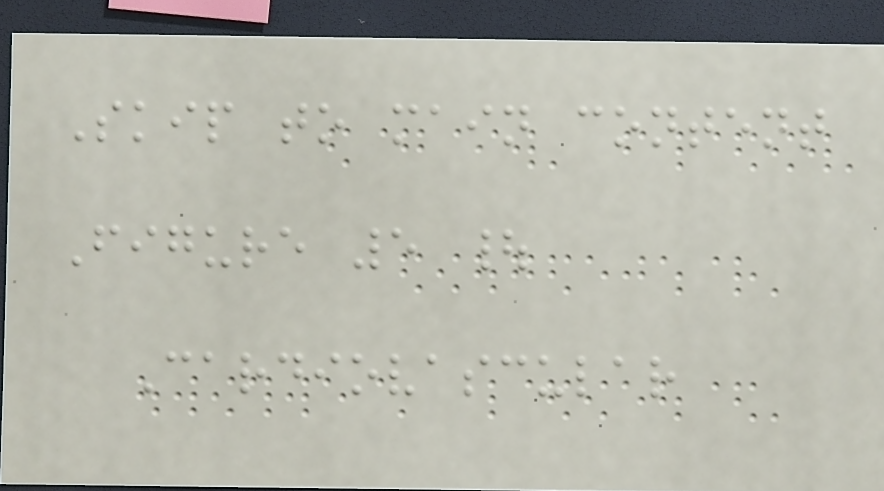Skip to main content
Figure 5 |
Cardiovascular
